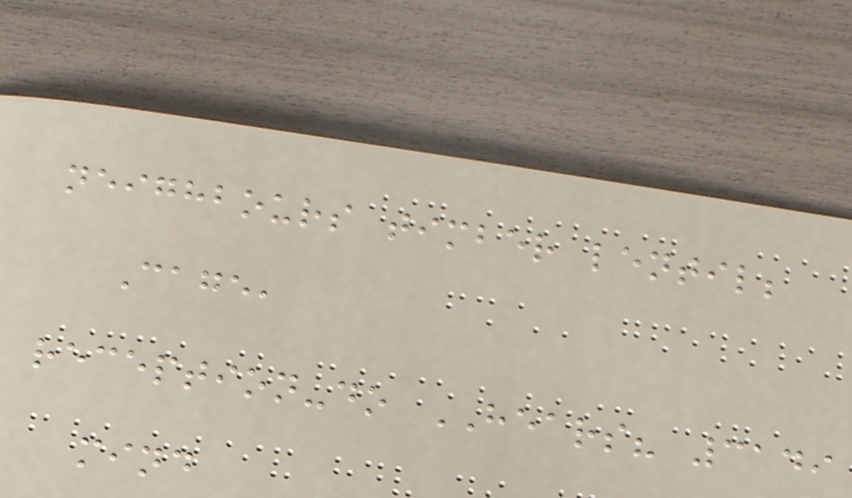neighbours timber lentil;
Cage,
reception-do HEARS? 3149
mind
